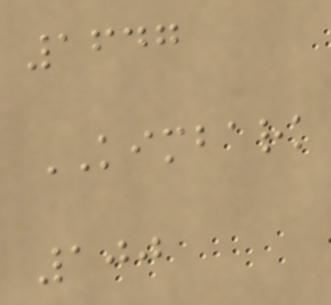1647
KIMBARK
100
